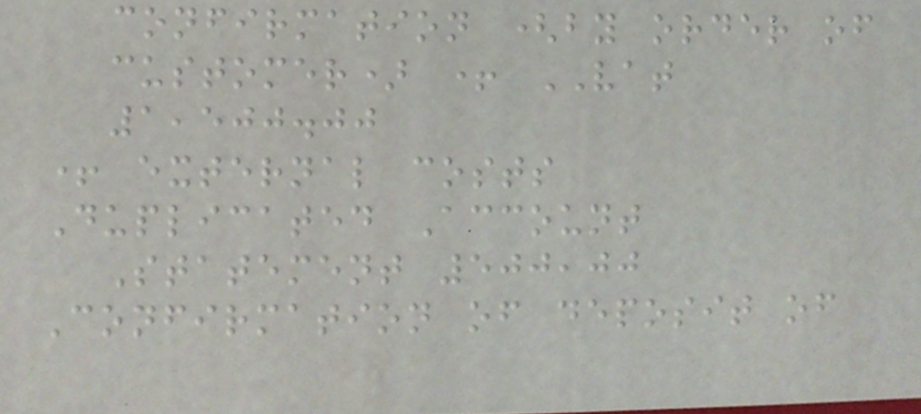confirmation (by order of
customer) + VAT
1,500.00
+ external costs
Duplicated Account
Statement 500,00
Confirmation of deposit of
